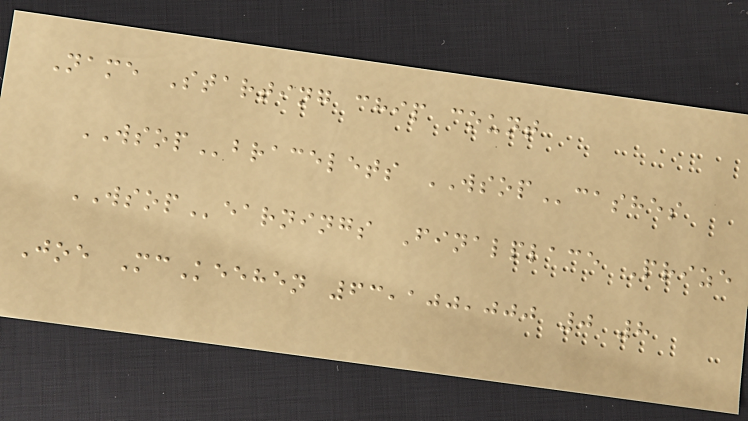Name Starting chip count
WSOPbracelets WSOPcashes
WSOPearnings Finalplace Prize
Joe McKeehen 63,100,000 0 8
